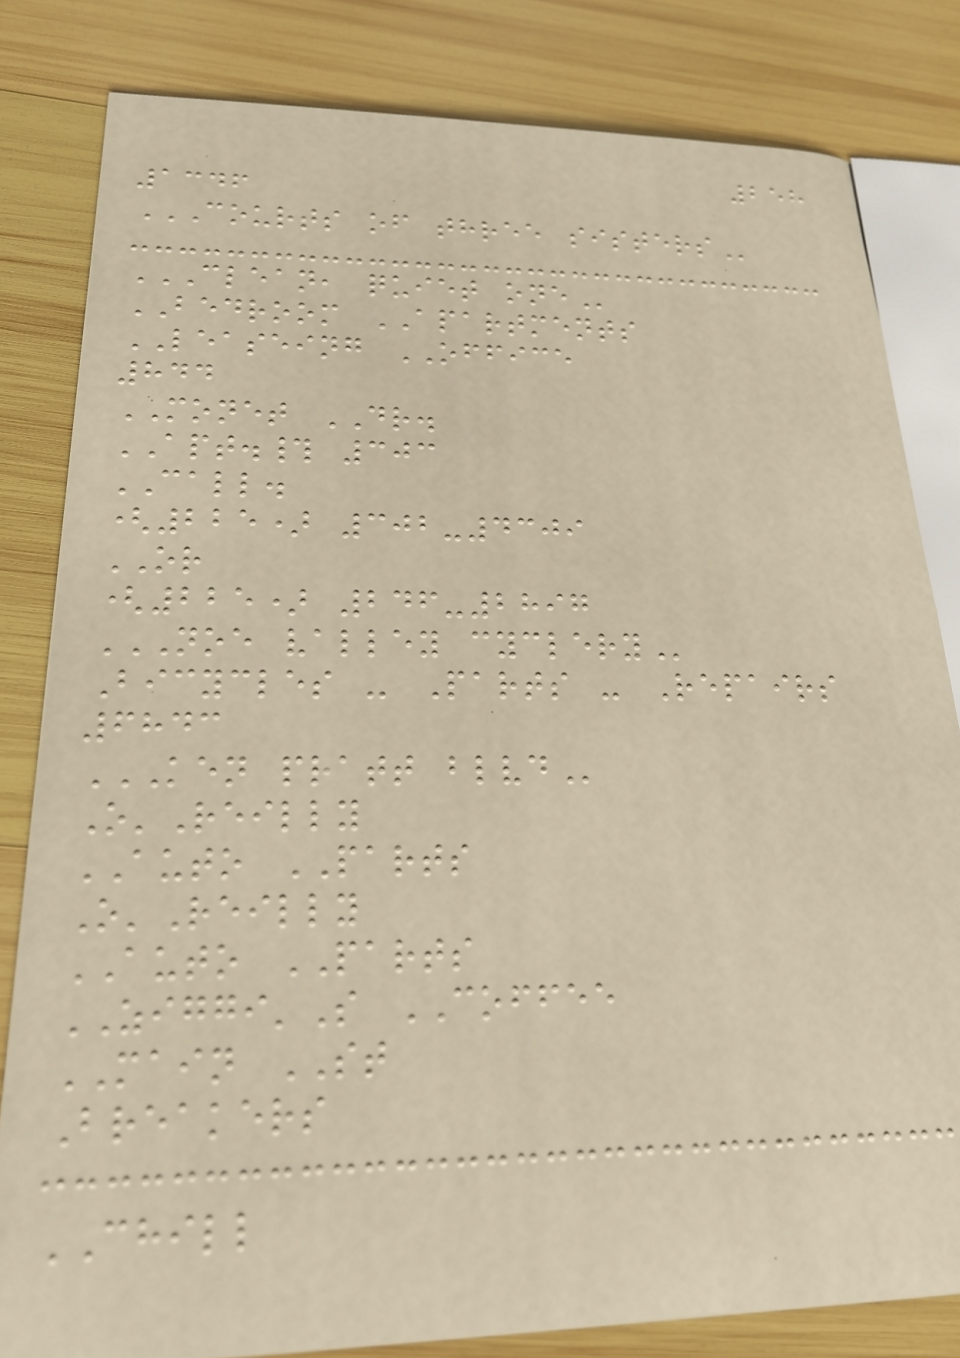258
1346
COURTS OF THREE SISTERS
CLEAN, QUIET ONE
BEDROOM APARTMENTS
LEASEING OFFICE
844
MONET DR.
APT.# 303
CALL.
(225) 302-4309
OR
(225) 246-2897
NOE VALLEY CYCLERY
Bicycles - Parts - Repairs
6843
KEN PRATT BLVD
O'Reilly
AUTO PARTS
O'Reilly
AUTO PARTS
ZIGGI'S COFFEE
MAIN ST
Breakers
CHILL
